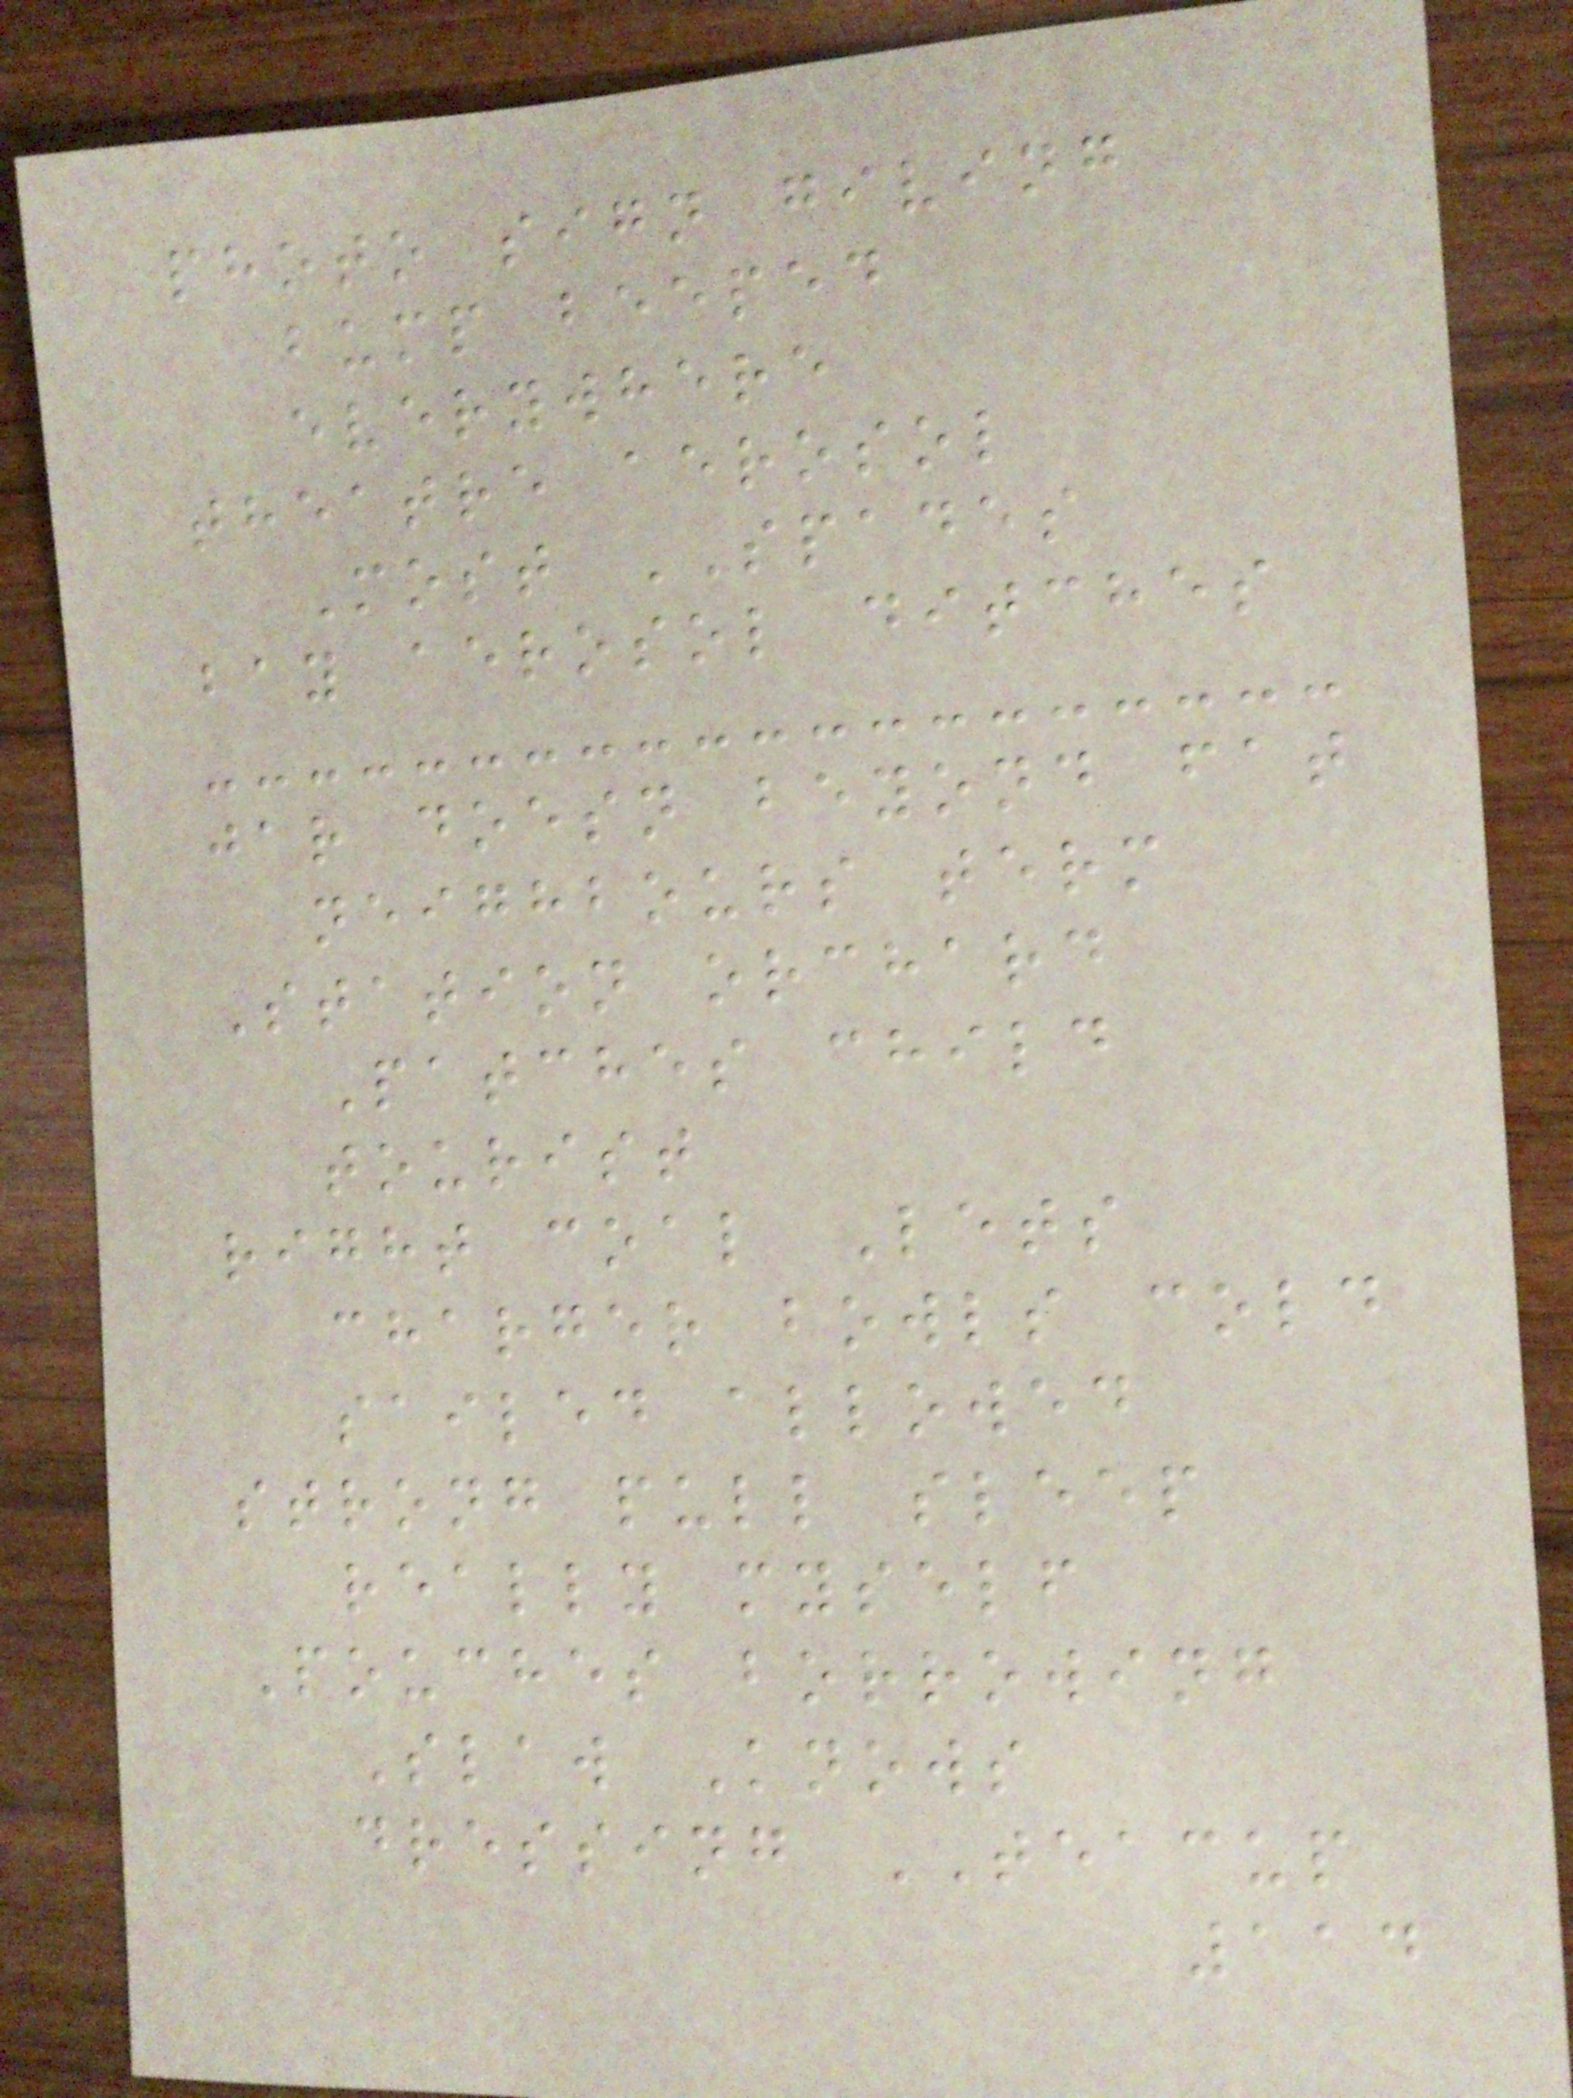photo sign giving
bump beeped
everywhere
theatre aerosol
Most SPADES
bay aerosol ditches
jar doesn beyond fat
neighbours term
Station orchard
Patches child
tourist
right coal Lets
charger bowls cold
sailed allowed
strong pull sleep
really myself
Pouches borrowing
Slaw Knows
dressing TEACUP
114
